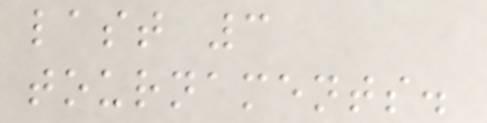last 3
tournaments.
